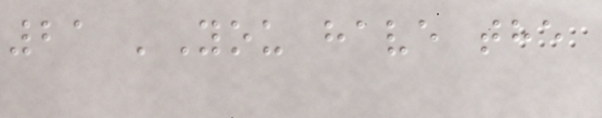21 'You have the
